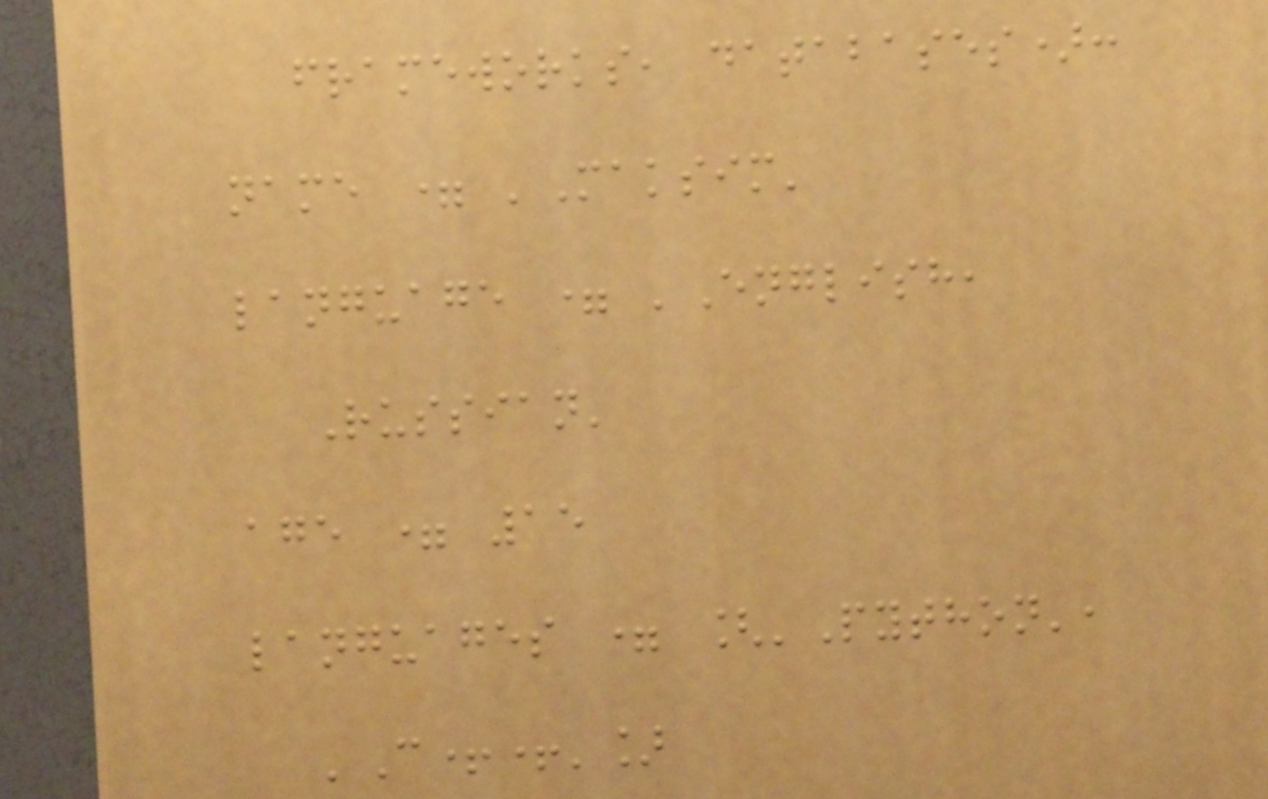frameworks, databases):
name = 'Maksim'
language = 'English,
Russian'
age = 15
languages = ['Python',
'C++']
